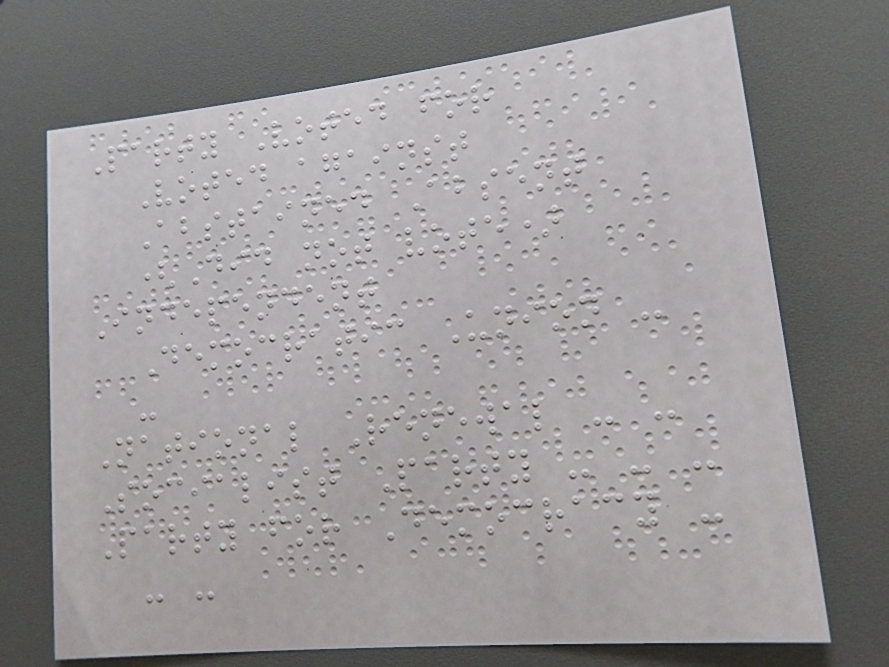Party Voted for
Voted against
Abstained Absent
(Did not vote)
Independent
Democratic Union -
-
National Renewal - -
Socialist Party - - -
Party for Democracy -
- -
